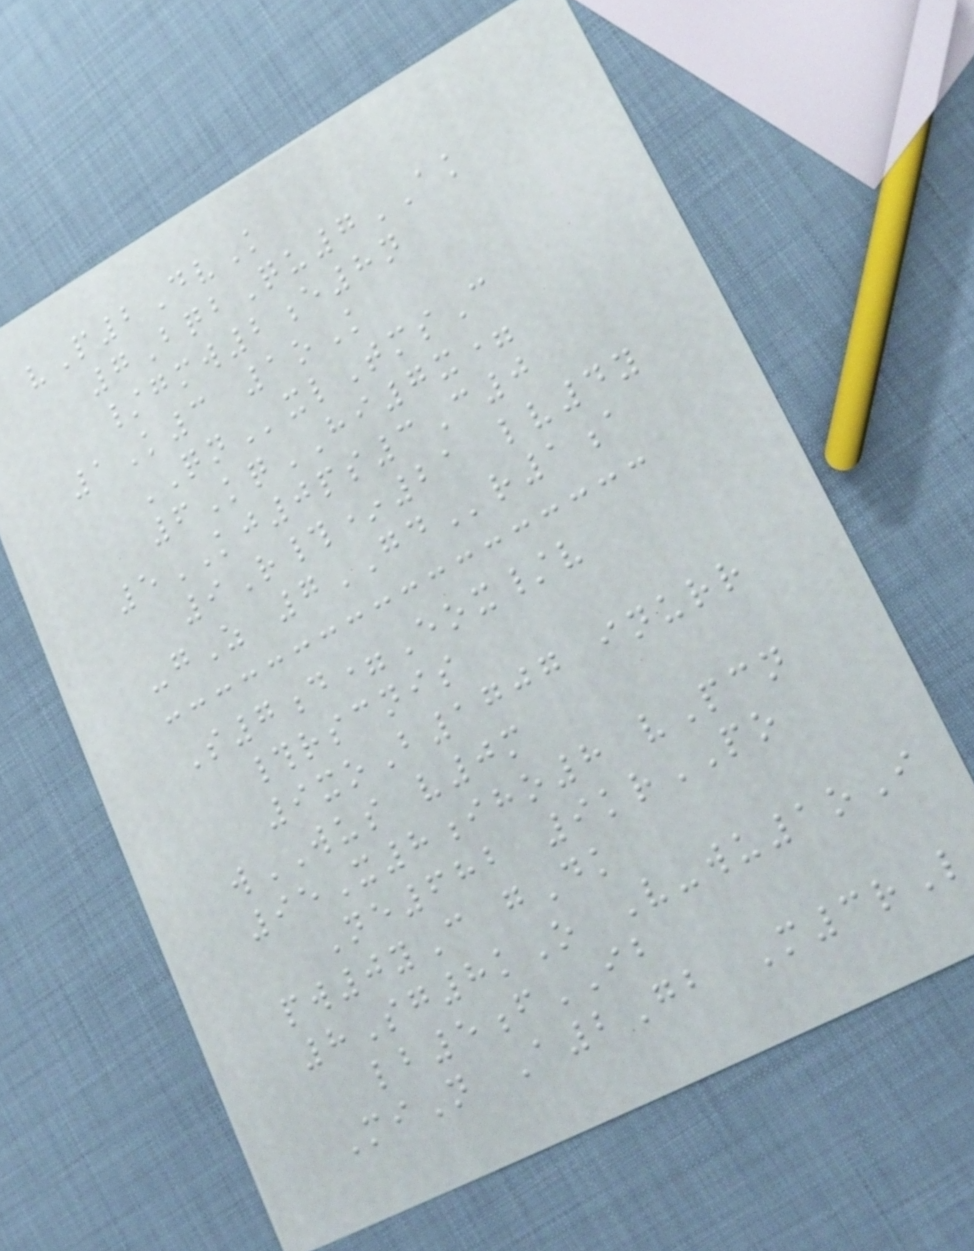vP2DvK
7BqbQu7AK
/gmw2e8n
1K3 1oK
QNxlTmsC
6KqHI7x=
5KJ0ps3C0
9R#*21 lv4y
-gZ 7GDr1a
S7d=Eox/v
#rscnis
9xoB1707 inurr
wWUS v0m
95X8iho8 vPcn
Ne682 9krPO
pw0yC gDk
8Sg8kO V-wu1oI
lb5fIB
MiN A2Gb M3rL
